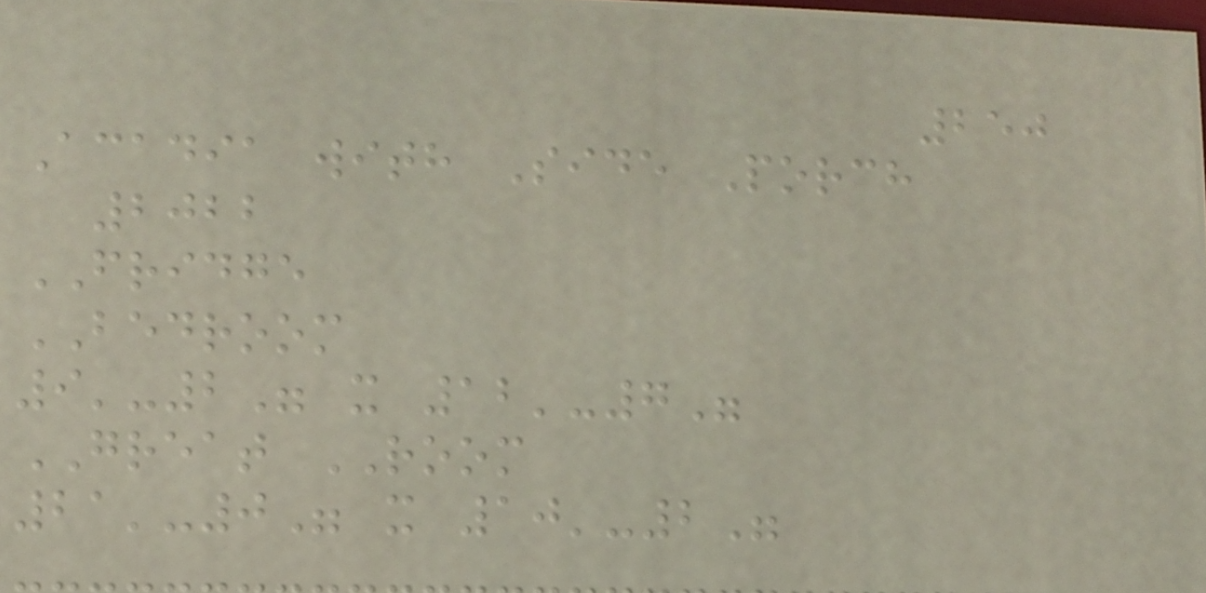250
Acadia with Side Porch
2022
FRIDGE
BEDROOM
9'-2" x 12'-7"
GREAT ROOM
21'-0" x 10'-2"
